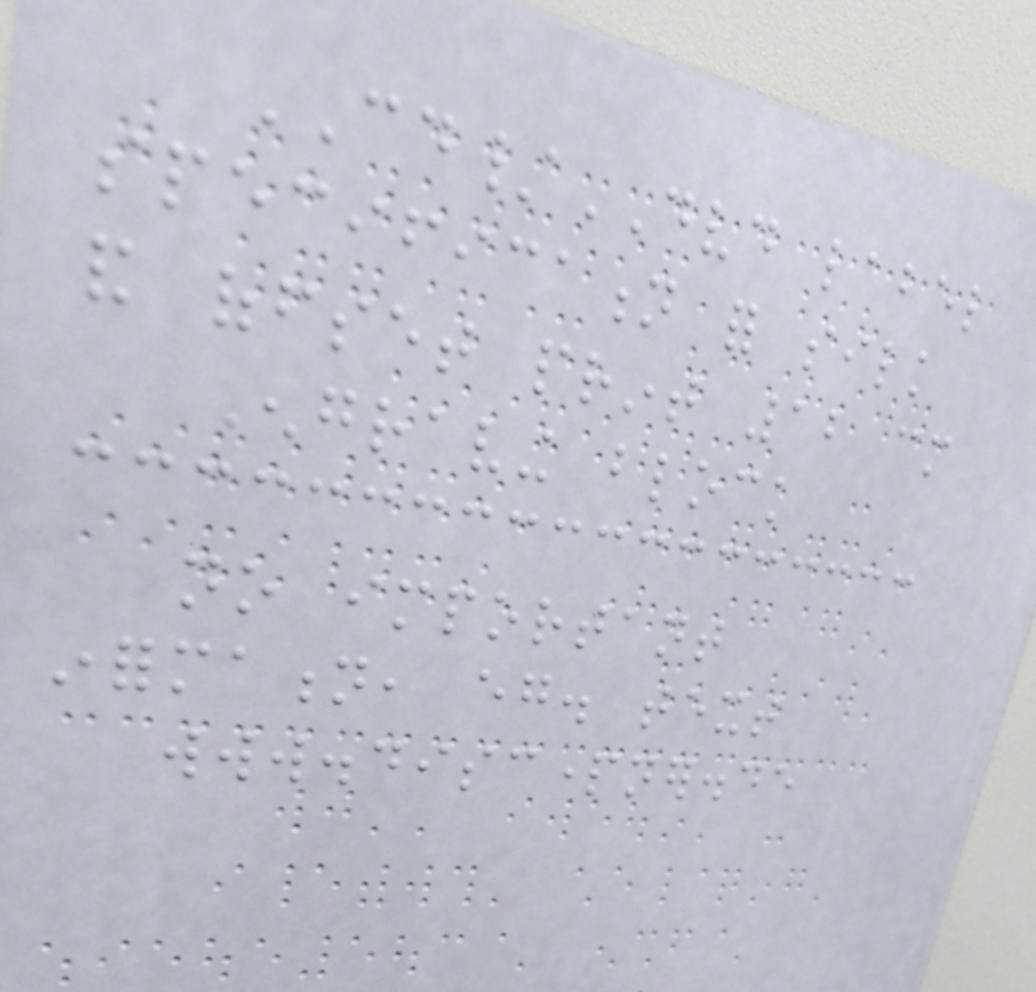CD/DVD label
specification for silk
and offset print 12 cm
Engraving block
no important
information, eg. text
www.discpartner.de
